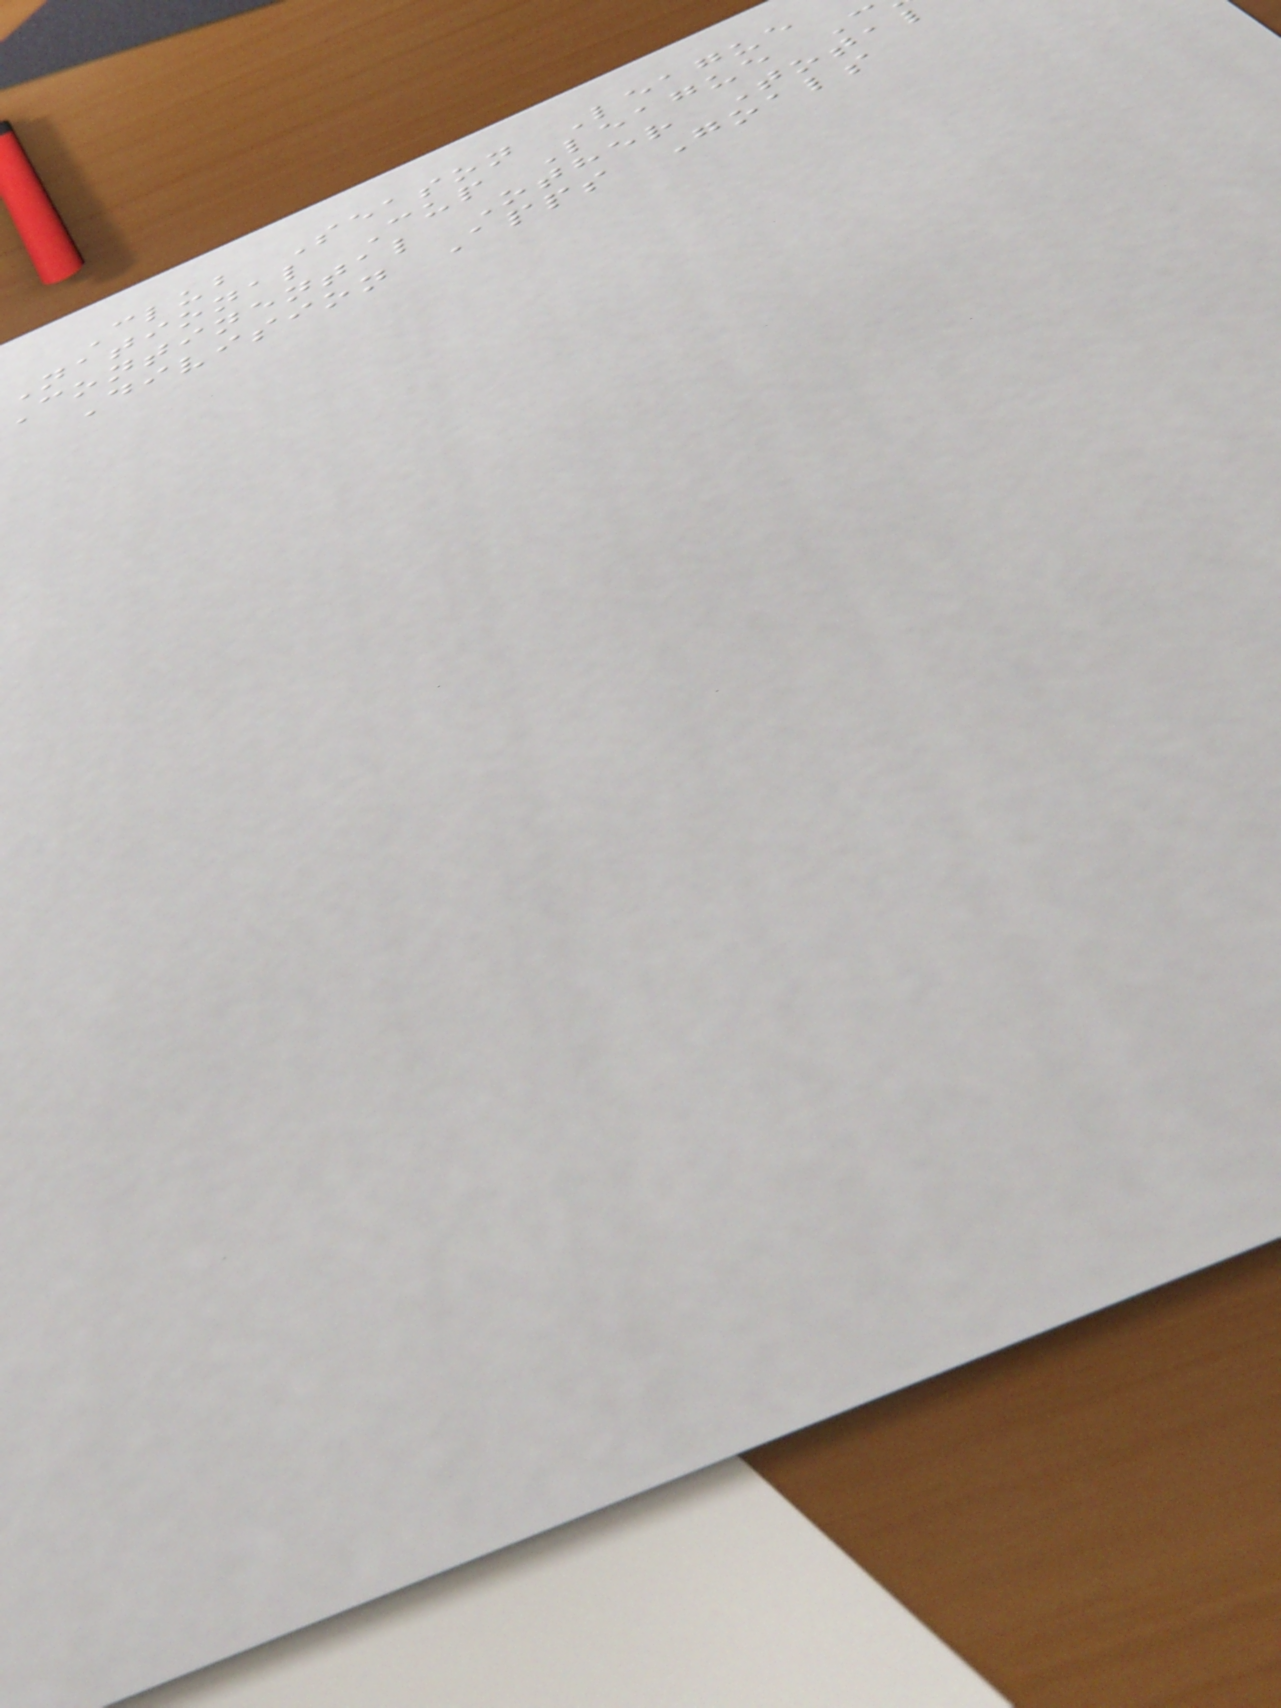Club Season League
National Cup League C
Continental Other Total
Division Apps Goals
